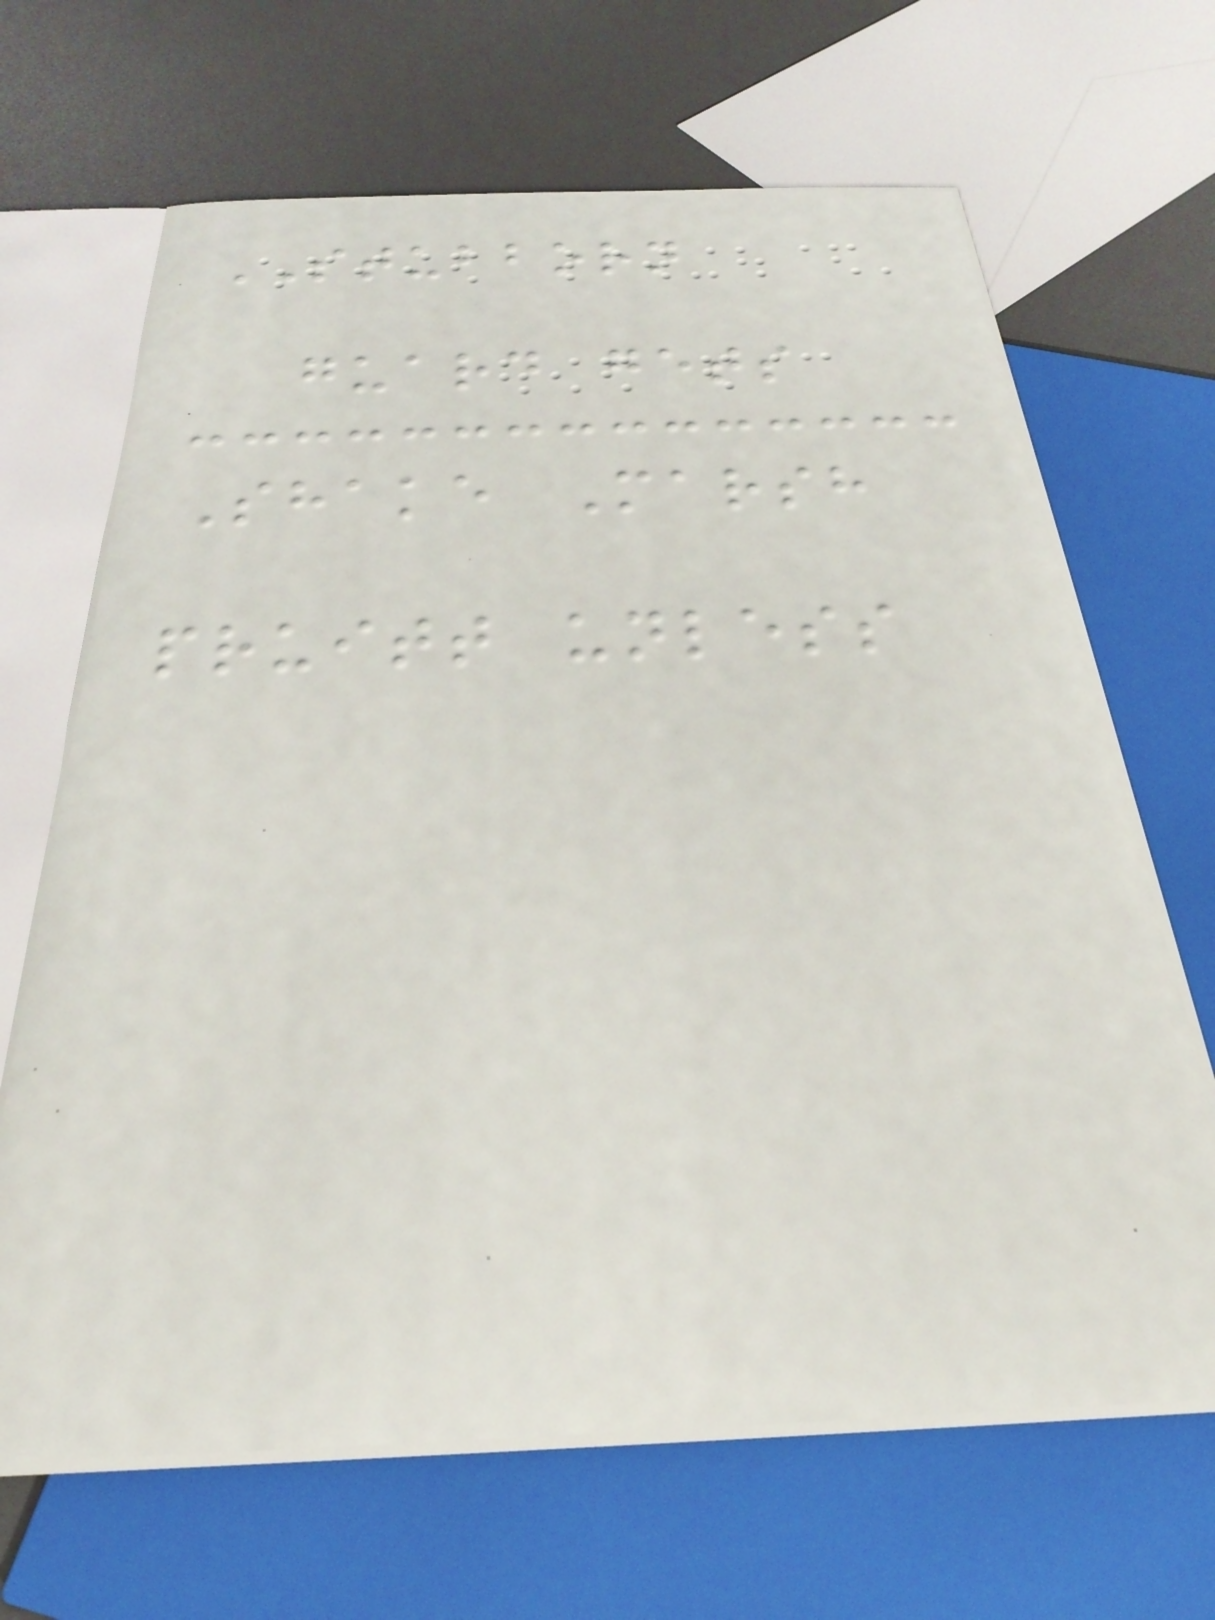STUBBORN
guard gets
Shake Marsh
pruitt unless
